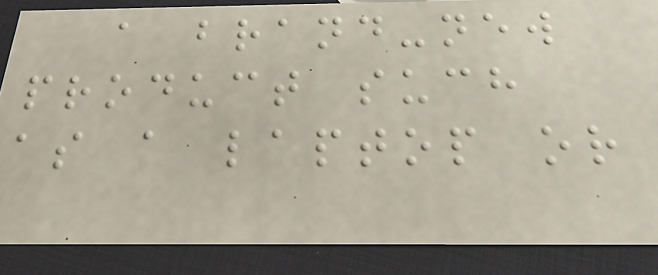a brand-new
product such
as a laptop or
